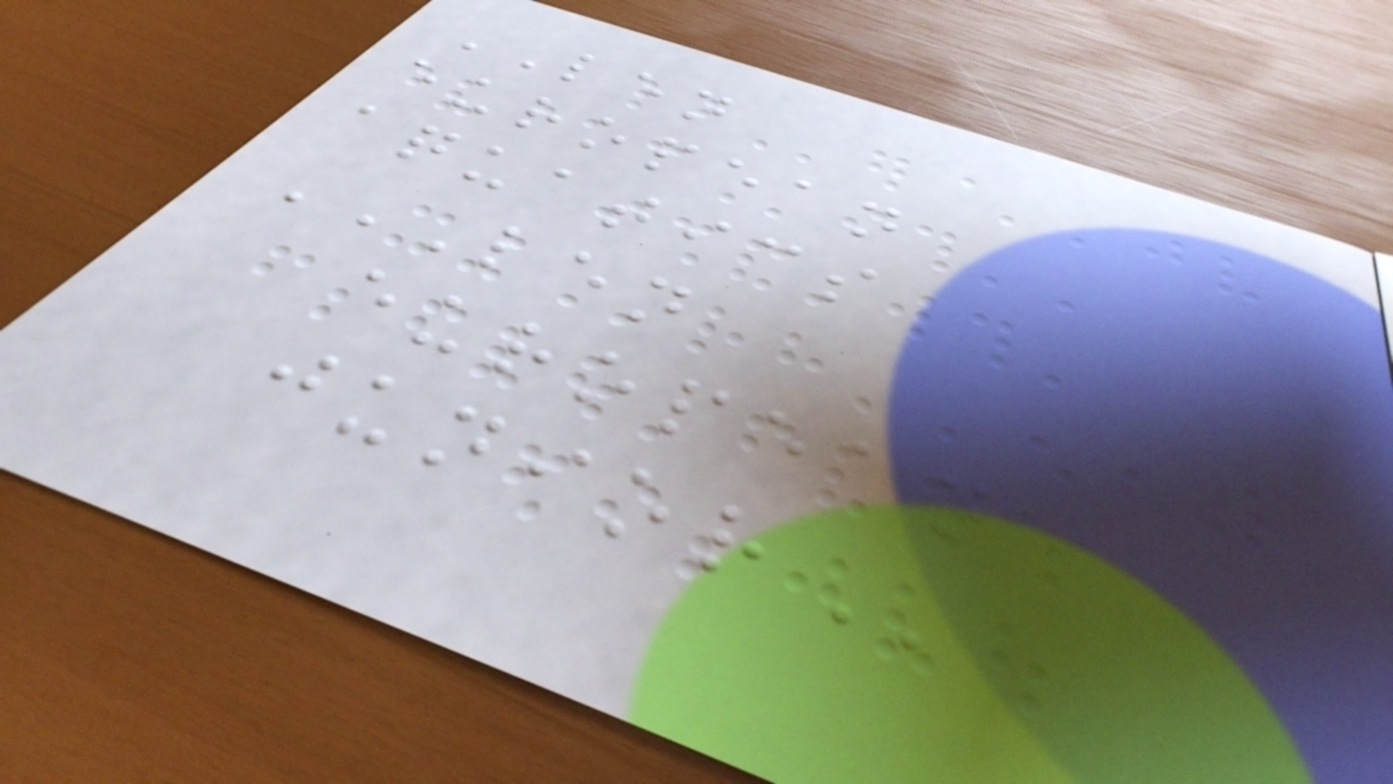LEN
european
aquatics
LEN
EUROPEAN
JUNIOR
